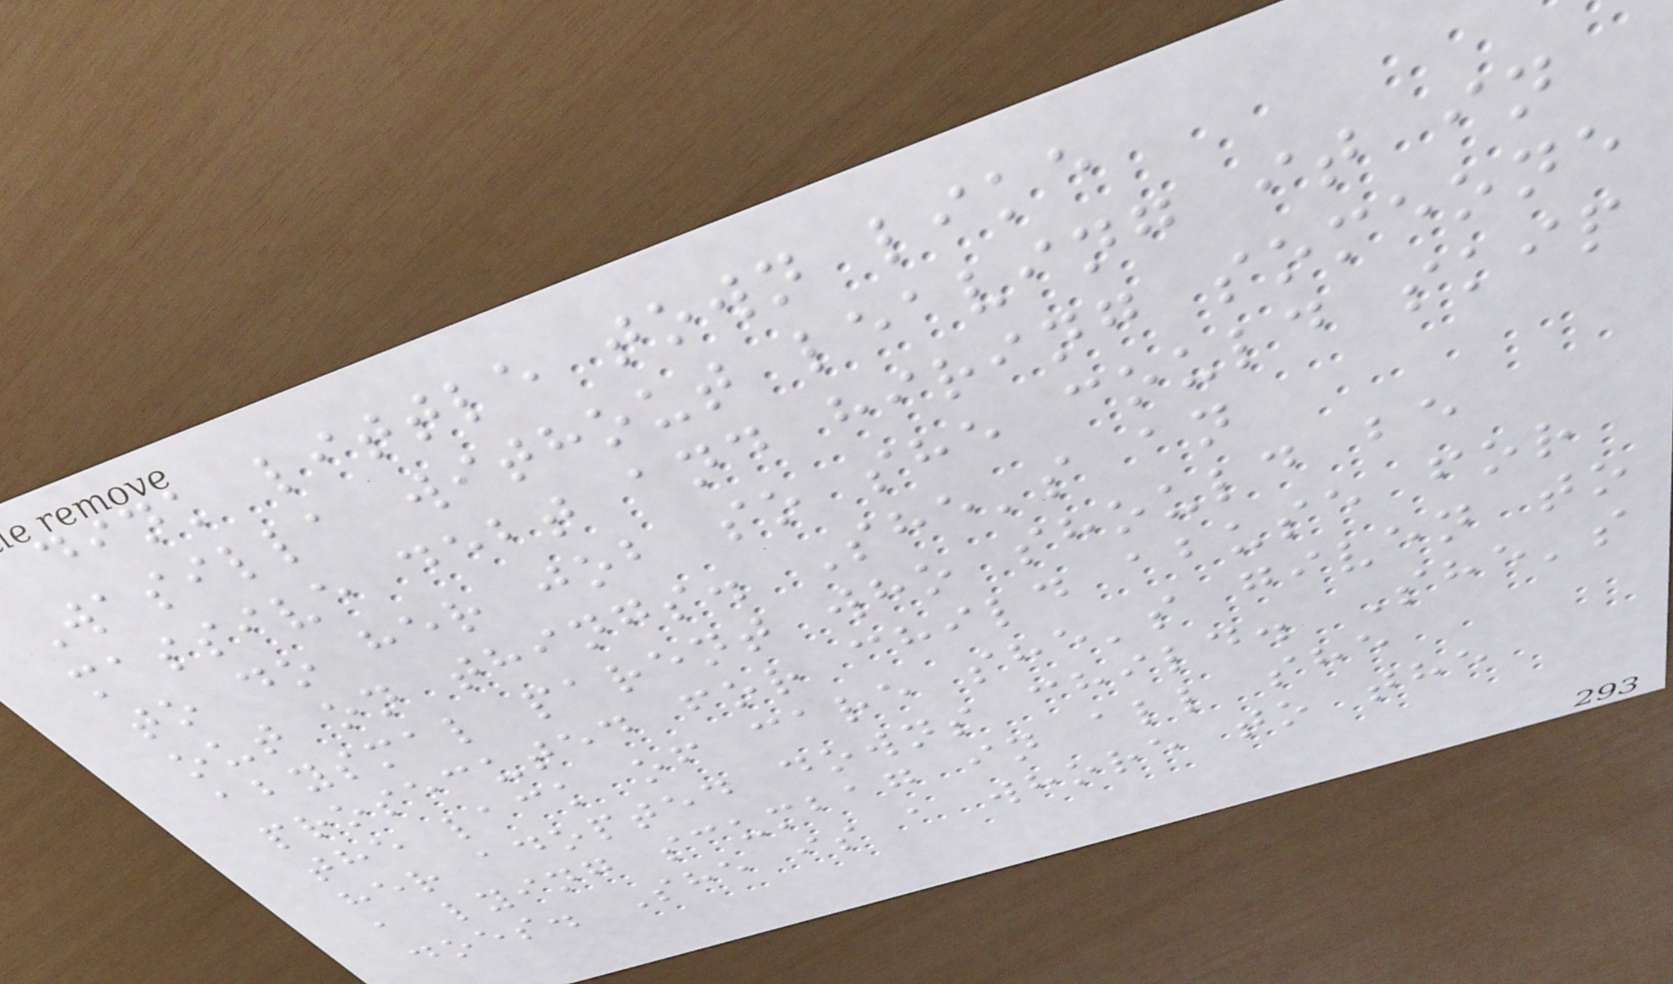dink little town like
Wasilla without leaving it in
massive debt and hiring someone
to do her job so she could skip
out on things. She's an
abysmal parent who should be
prosecuted for child abuse for
the lack of care she's given to
her adopted downs child. She's
a lying scumbag in all she
does. She is a whore to the
